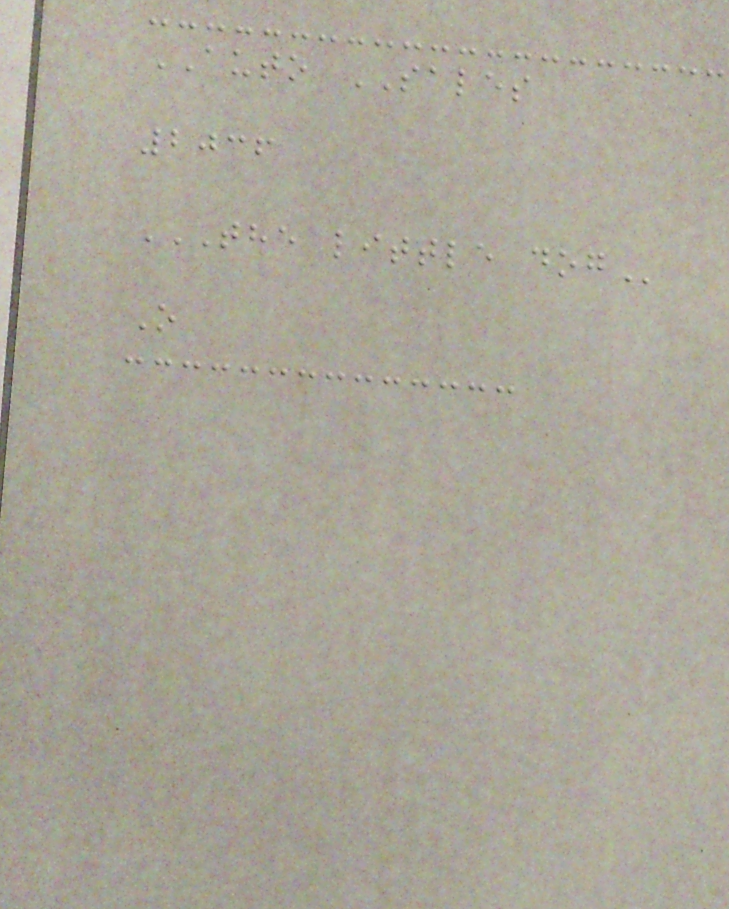AUTO SALES
2036
THE LITTLE DOG
O
